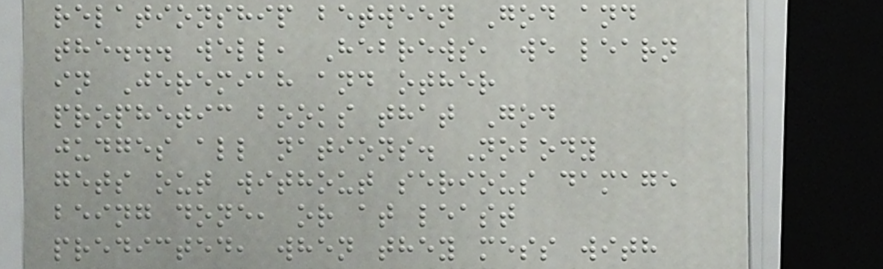relationship between God and
the... well, Hebrews, we learn
in Jeremiah and other
prophetic books that God
judges all nations. Nobody
gets out without serious damage
being done, or at least
predicted, when they mess with
